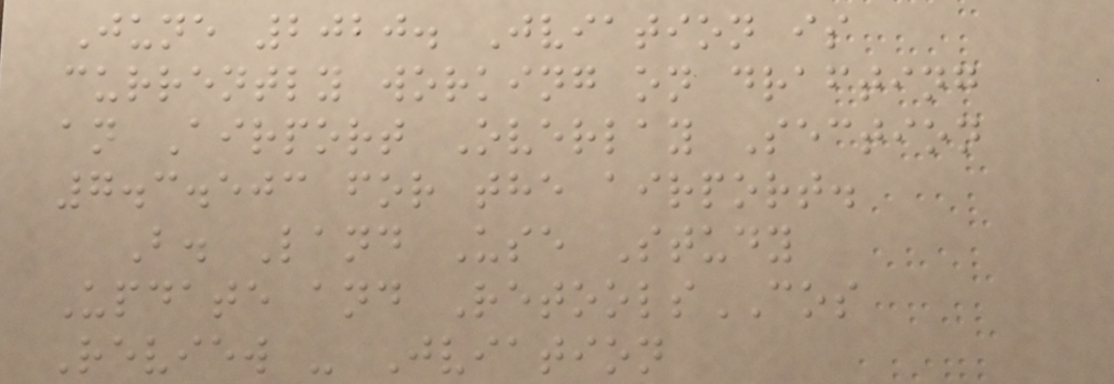June 2020. Jviation is
currently working on drafting
an Airport Overlay Section
7.3.503 for the airport.
B. Land Use Study
Update and RetoolsCOS
Review - Jviation
